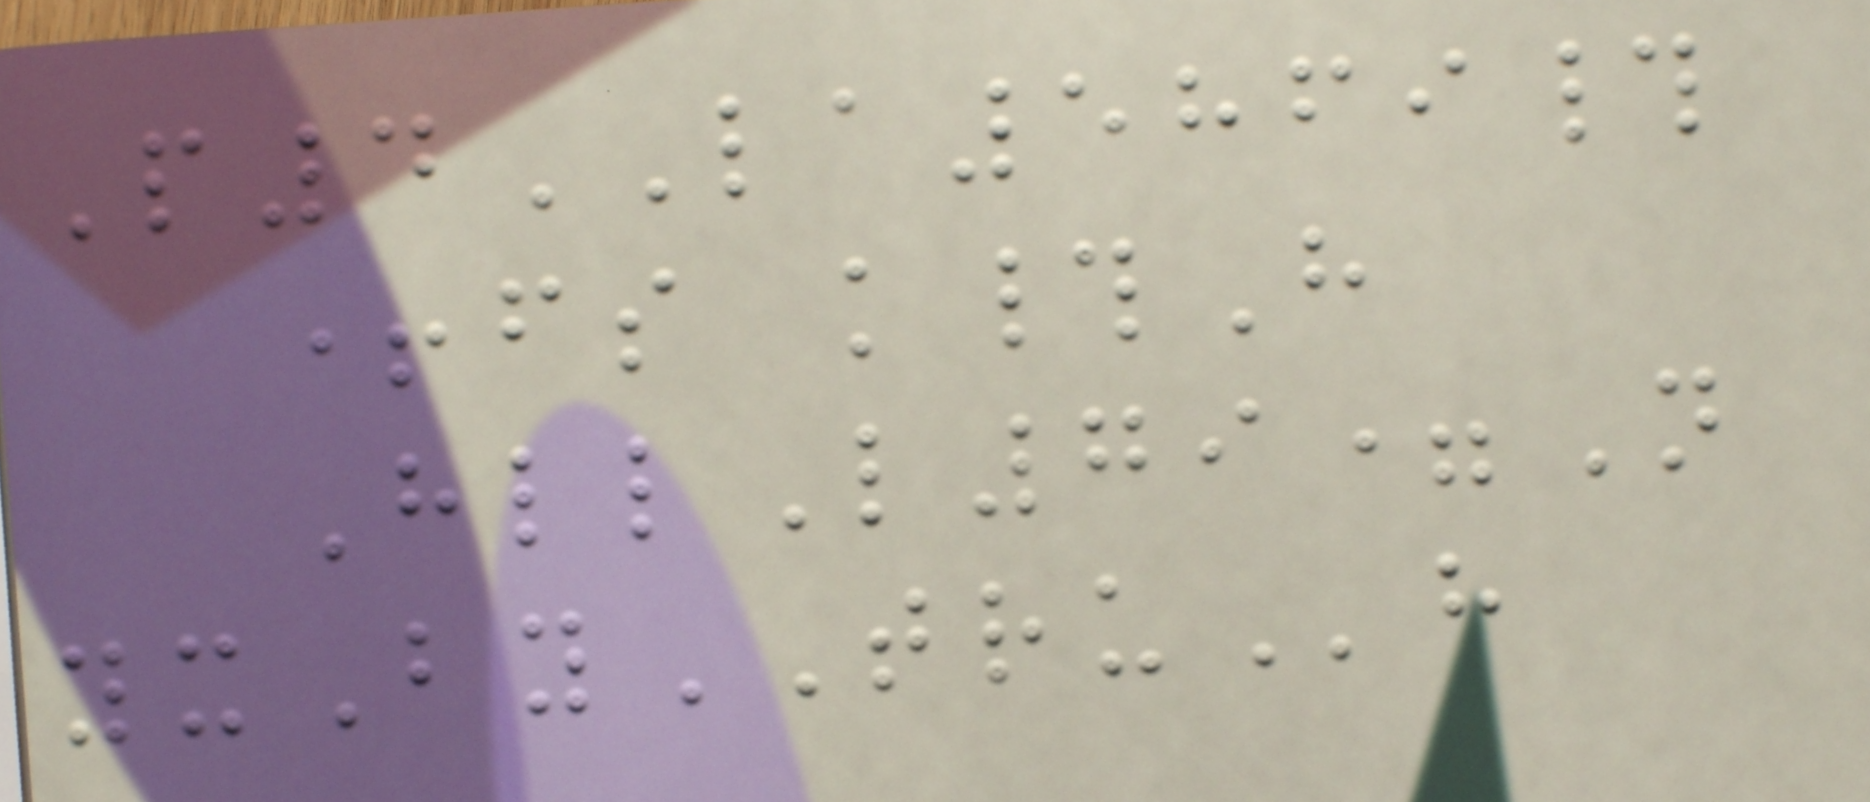P4LA5869#
+fs k#H
HllL79=N
yxByTRUh
